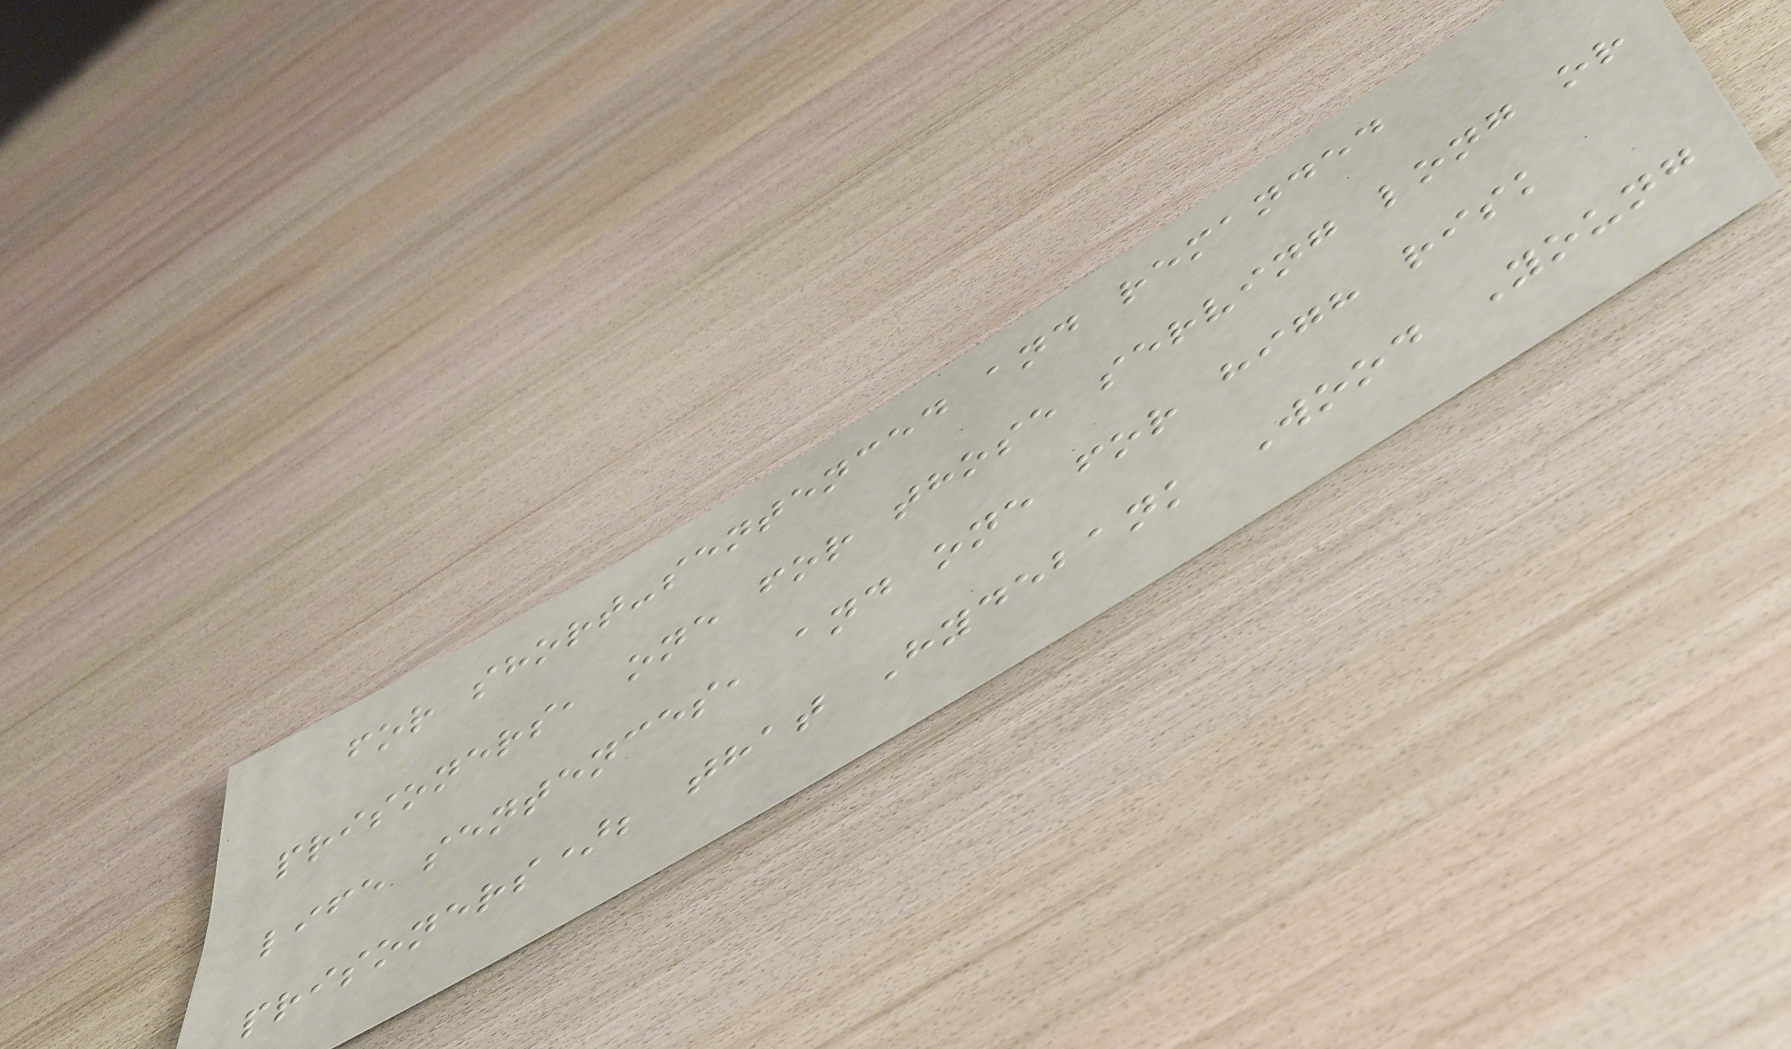for short-sentenced and remanded
prisoners, one for those serving long or
life sentences, and one for high risk
prisoners); that Hydebank Wood Young
